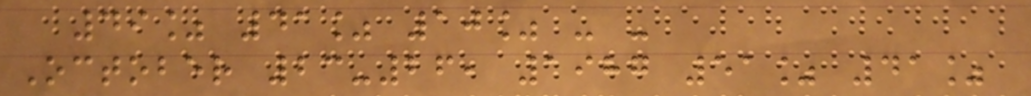49% 41% 10% - -
October 23-26, 1987 51% 41%
